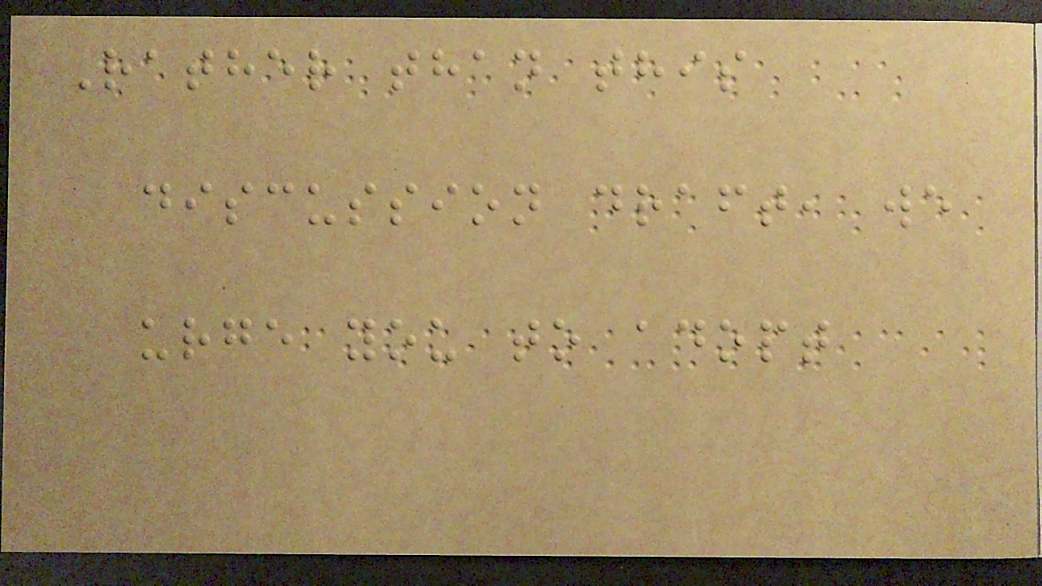Rather than this
discussion draft, we
urge you to adopt
